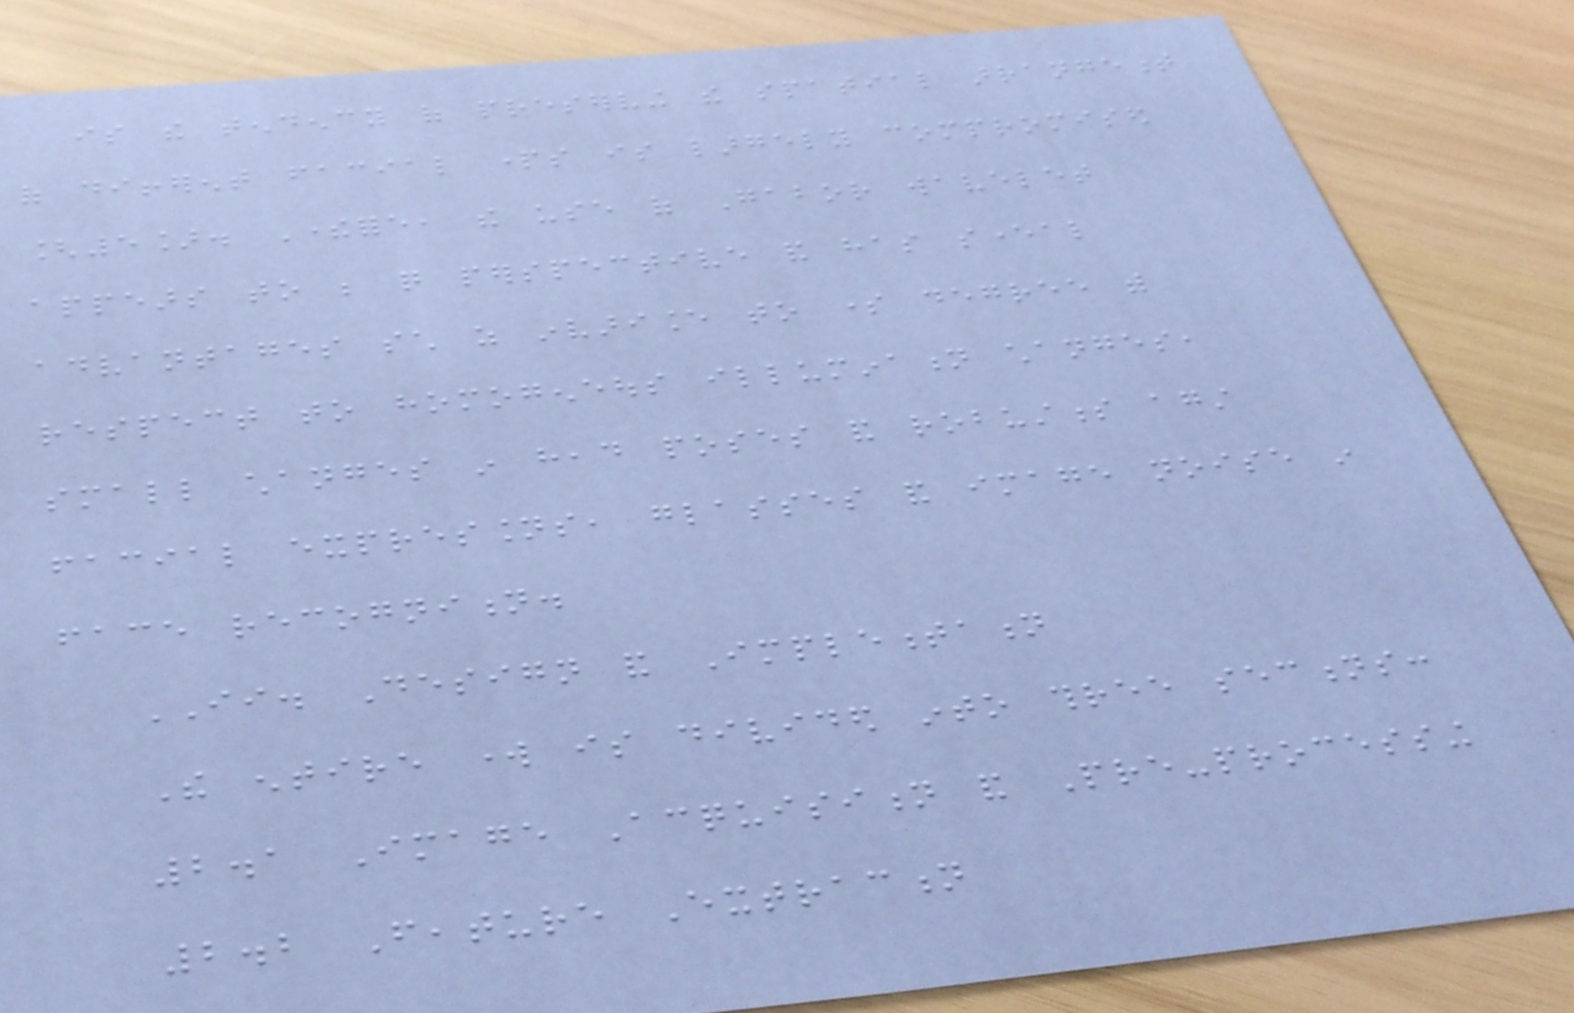is the tendency of preserving the spatial arrangement
of different facial parts is largely compromised
[5]. Therefore, the use of Gabor wavelet
appears to be quite perspective and has several
advantages such as invariance to some degree with
respect to homogeneous illumination changes,
small changes in head poses and robustness against
facial expressions, glasses and image noise in
face recognition.
II. Design and Implementation
The entire work is divided into three sections:
2.1 Image Acquisition and Pre-processing
2.2 Feature Extraction
